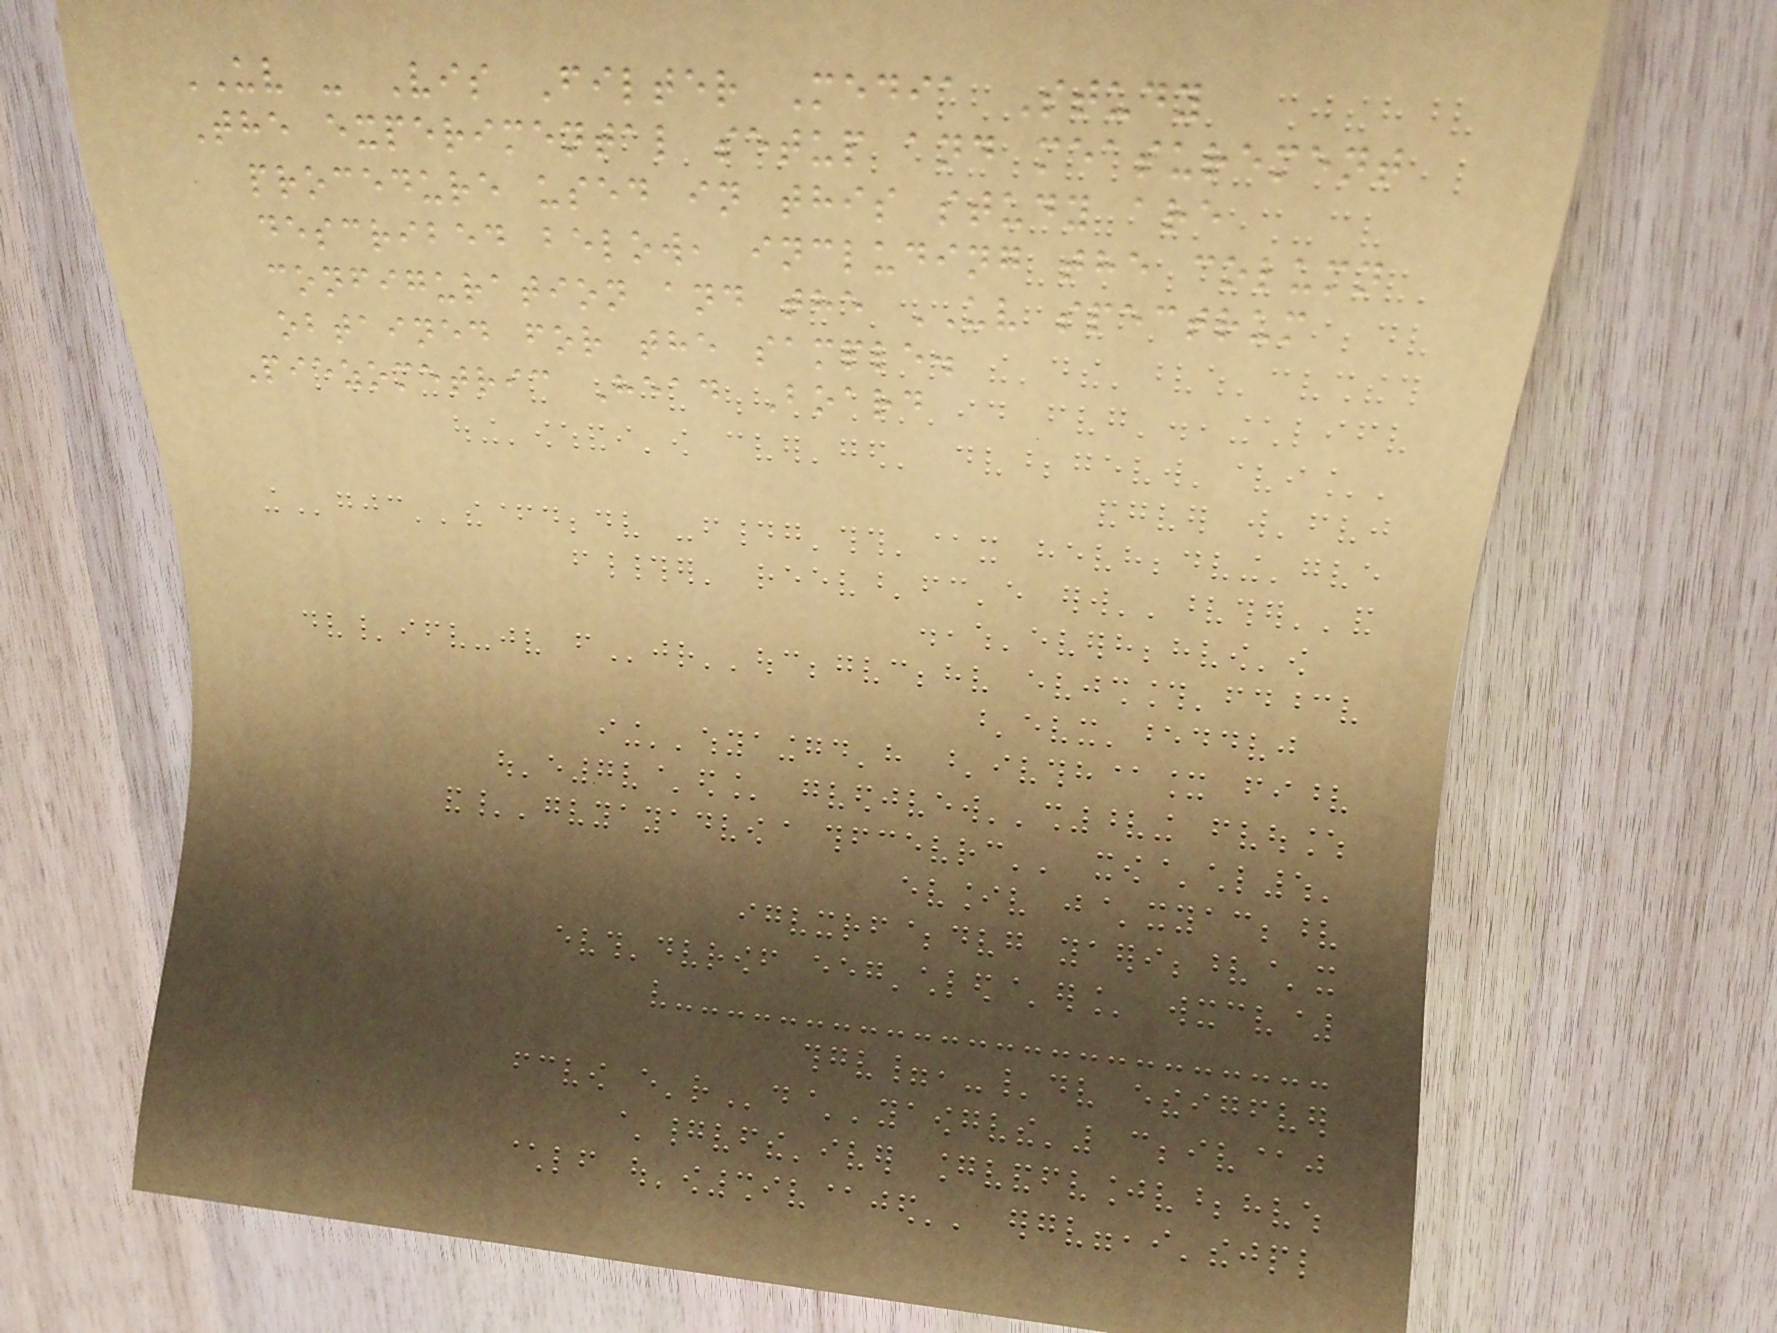UV - Vis Filter Media Study
The experimental setup and measurement
procedure used in this study are
described below, including the column
configuration and the UV spectrum
obtained for the sample.
Piezometric Head Board
